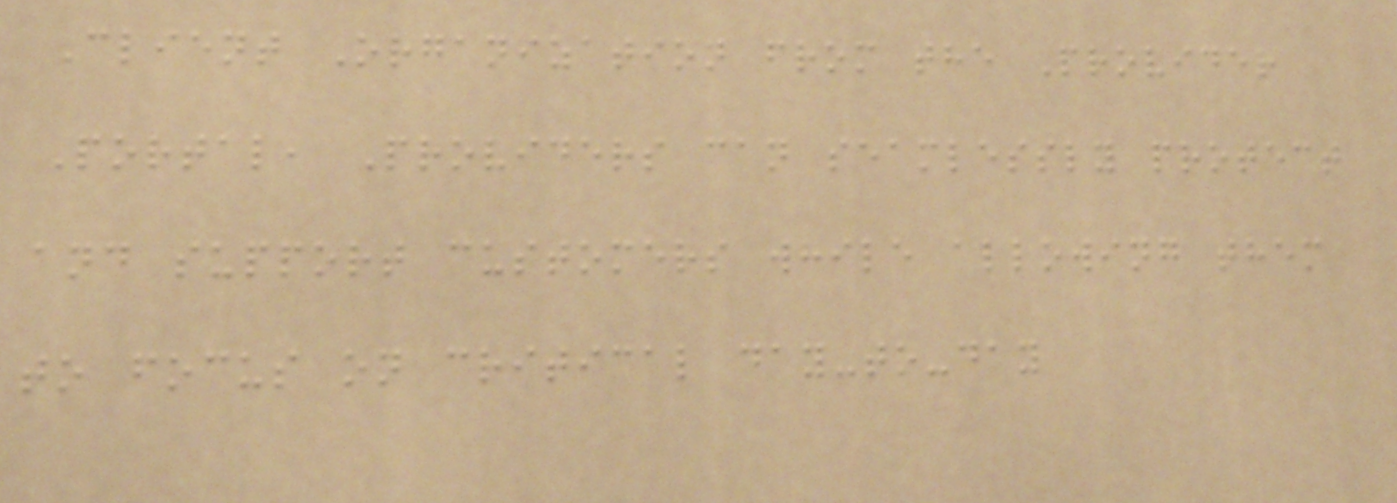Client Organization from the Provider
Portal, Providers can seamlessly protect
and support customers while allowing them
to focus on critical day-to-day
